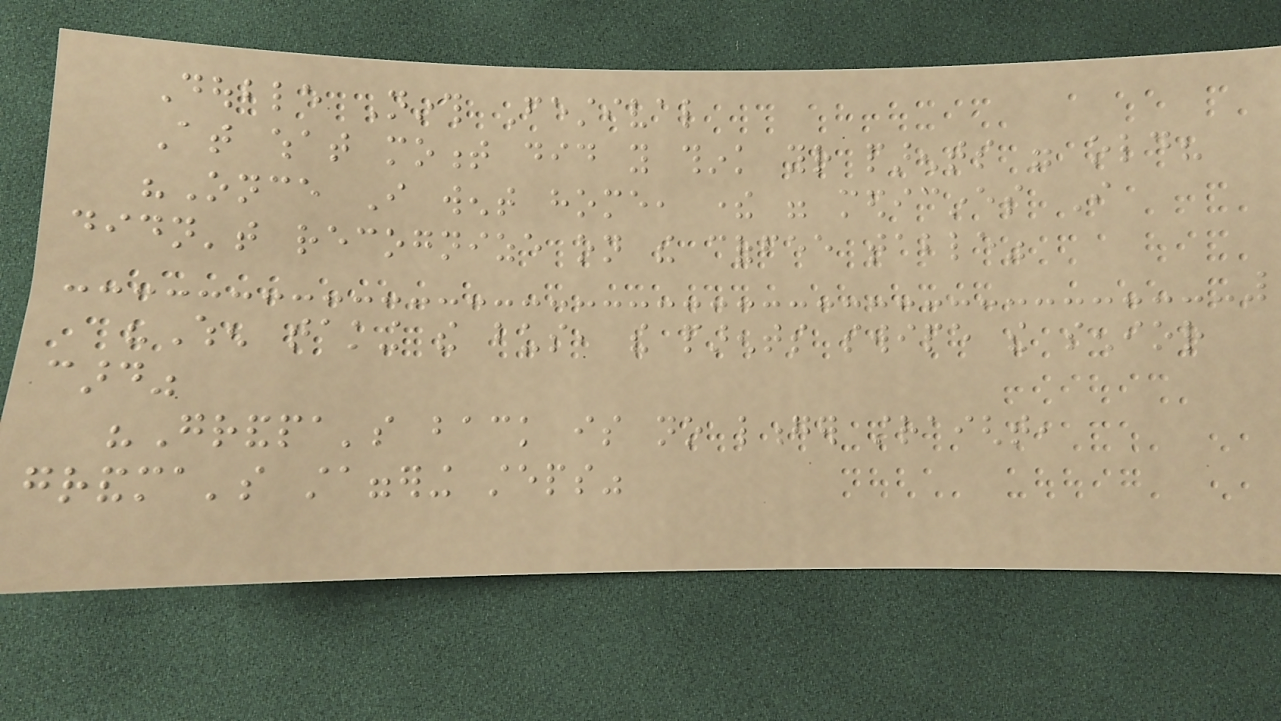Double Ninth Festival
At what moment did you think your parents were old?
"Once I went home, there were medicines I
didn't recognize on the coffee table"
"When taking the bus, the parents swipe the senior
card"
"Grandpa's back is no longer straight,
grandma's staggering steps"
